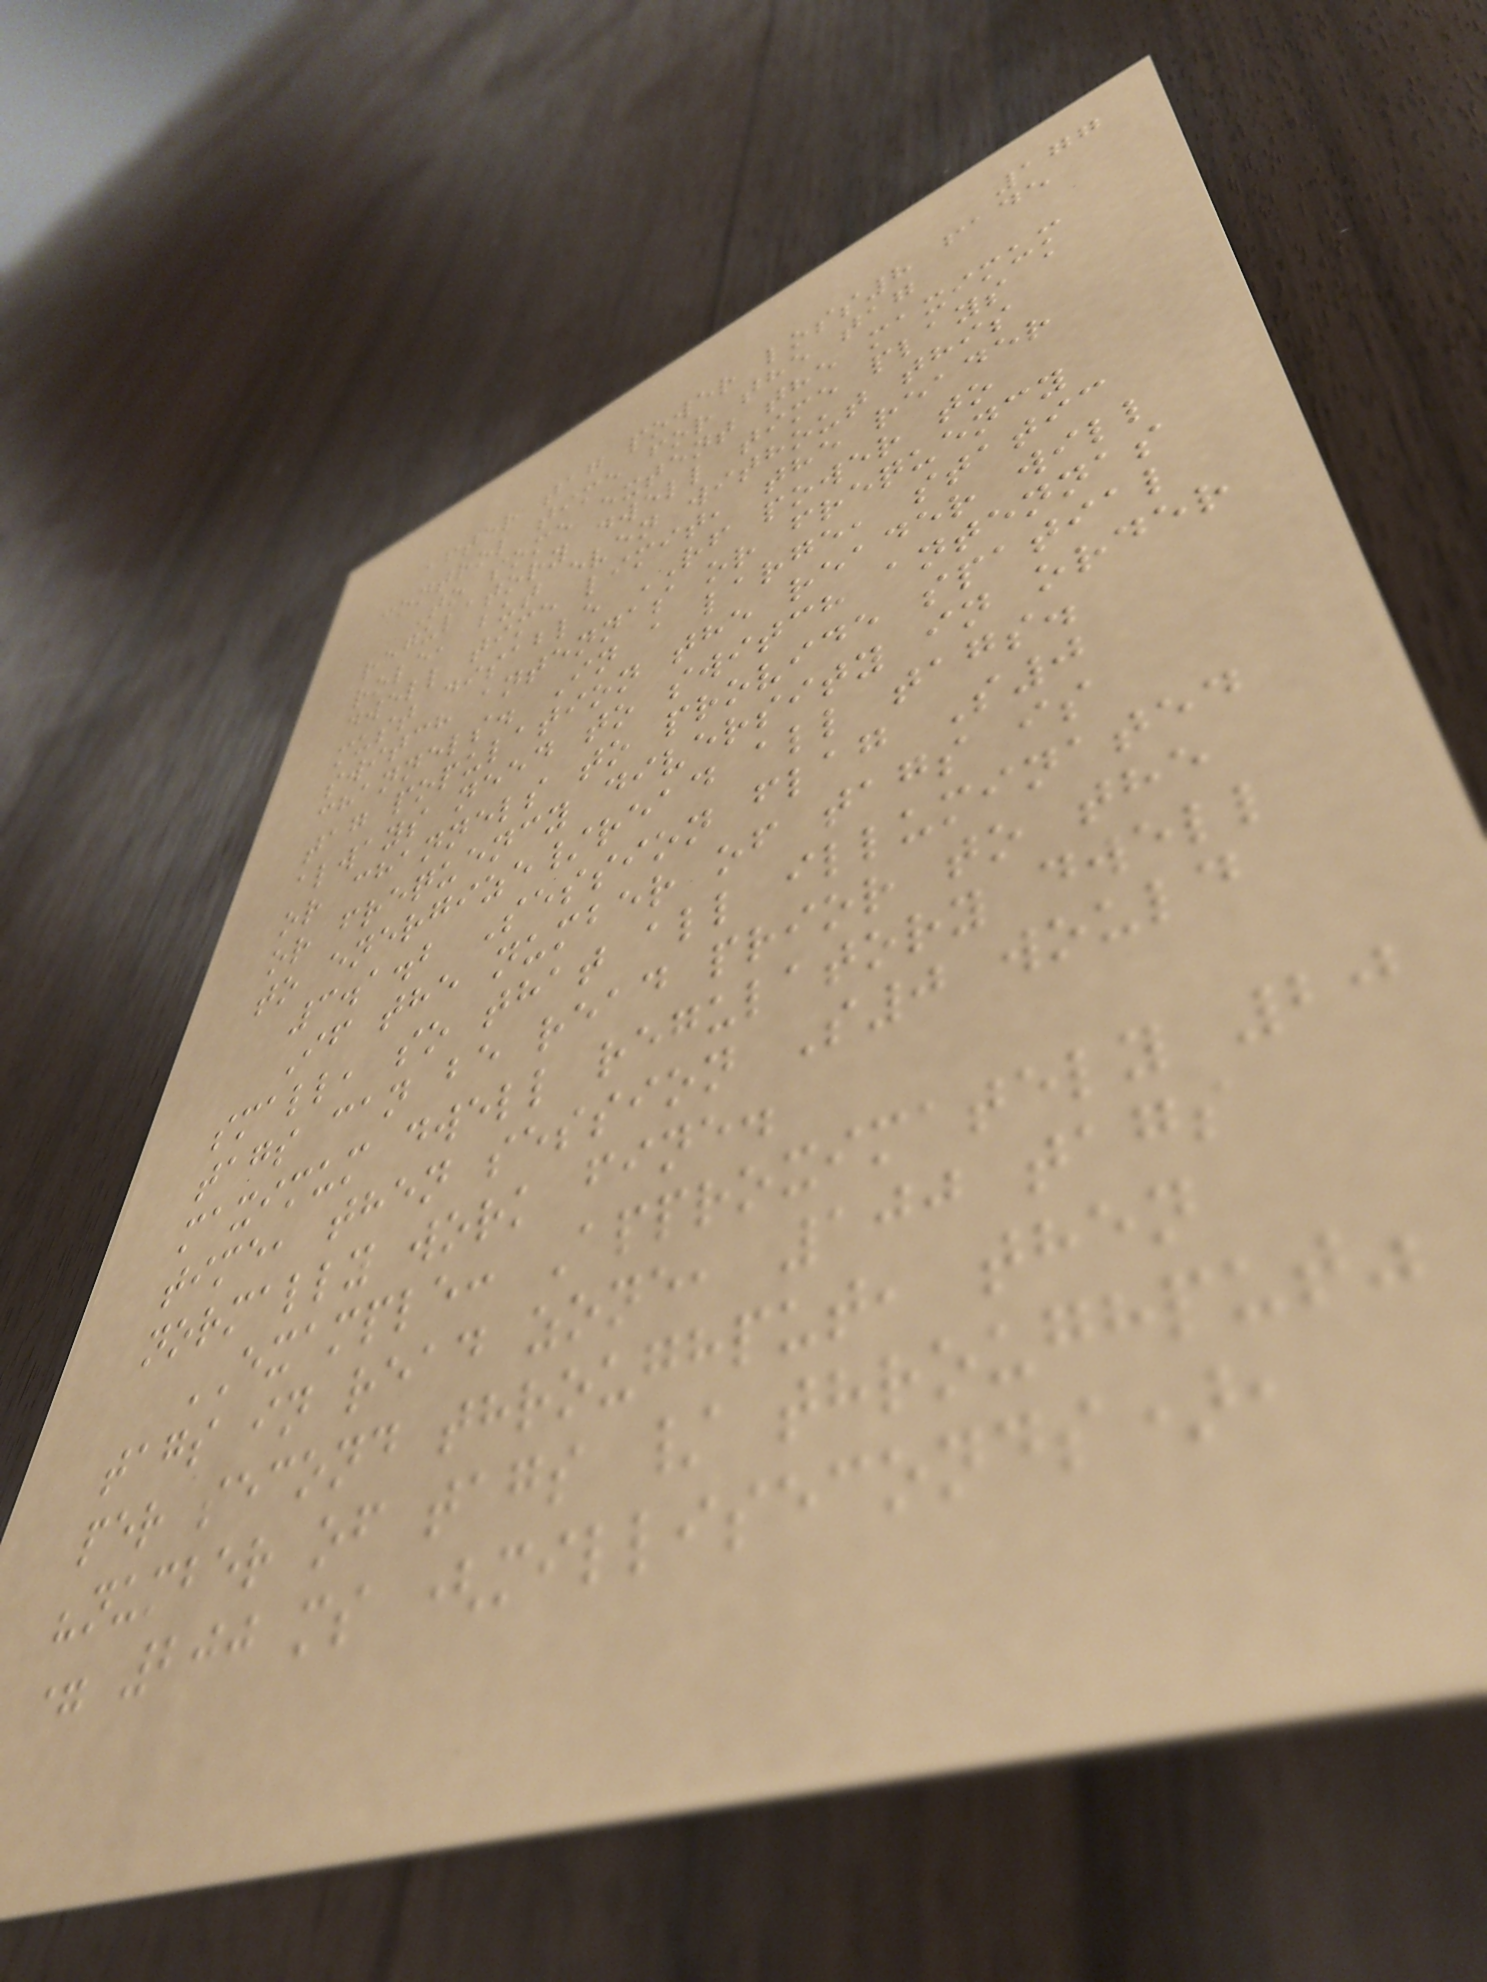177
after tag power loss8 fade
control time for the tag
To some extent the maximum
regulatory dwell time plays a
role, but even without this
dwell time limit, the reader
must disable RF power to
switch antennas or frequency
channels. In a large, static
tag population the reader will
always need to switch antennas
or channels to provide spatial
or frequency diversity in order
to energize/read all tags.
3.1.2 Session flag S0
If the number of tags is
small, so that all illuminated
tags can be read prior to the
maximum dwell regulatory dwell
time, then session S0 would
normally work fine.
EXAMPLE: Approximately 20
tags in read zone, 100 tags
per second throughput, then
"number of tags / throughput"
= 200 ms (milliseconds),
